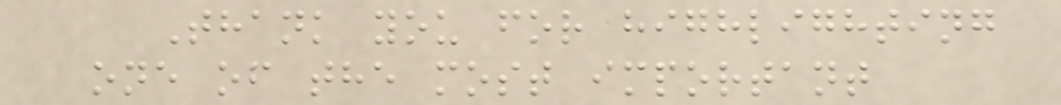Thank you for highlighting
one of the most important
